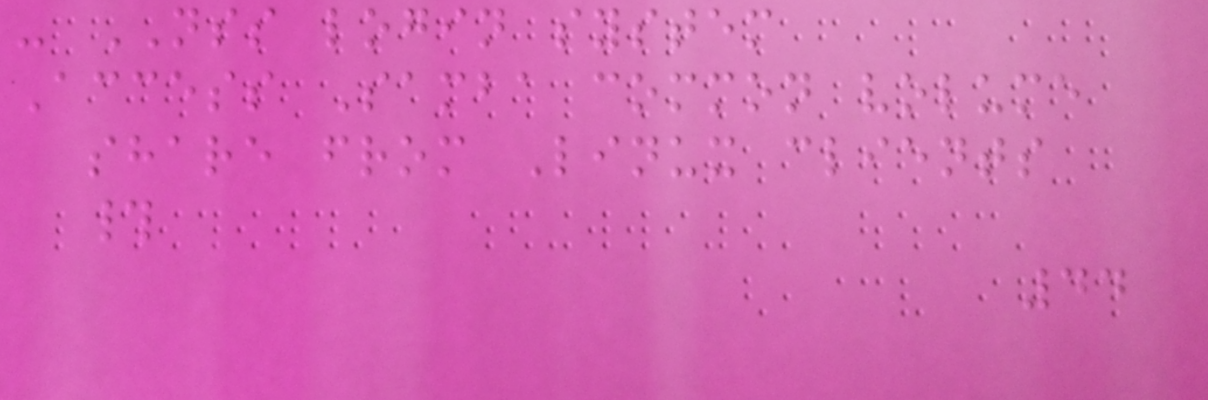- NSS login system
Access Samba common volume
share from Linux clients
#
44
